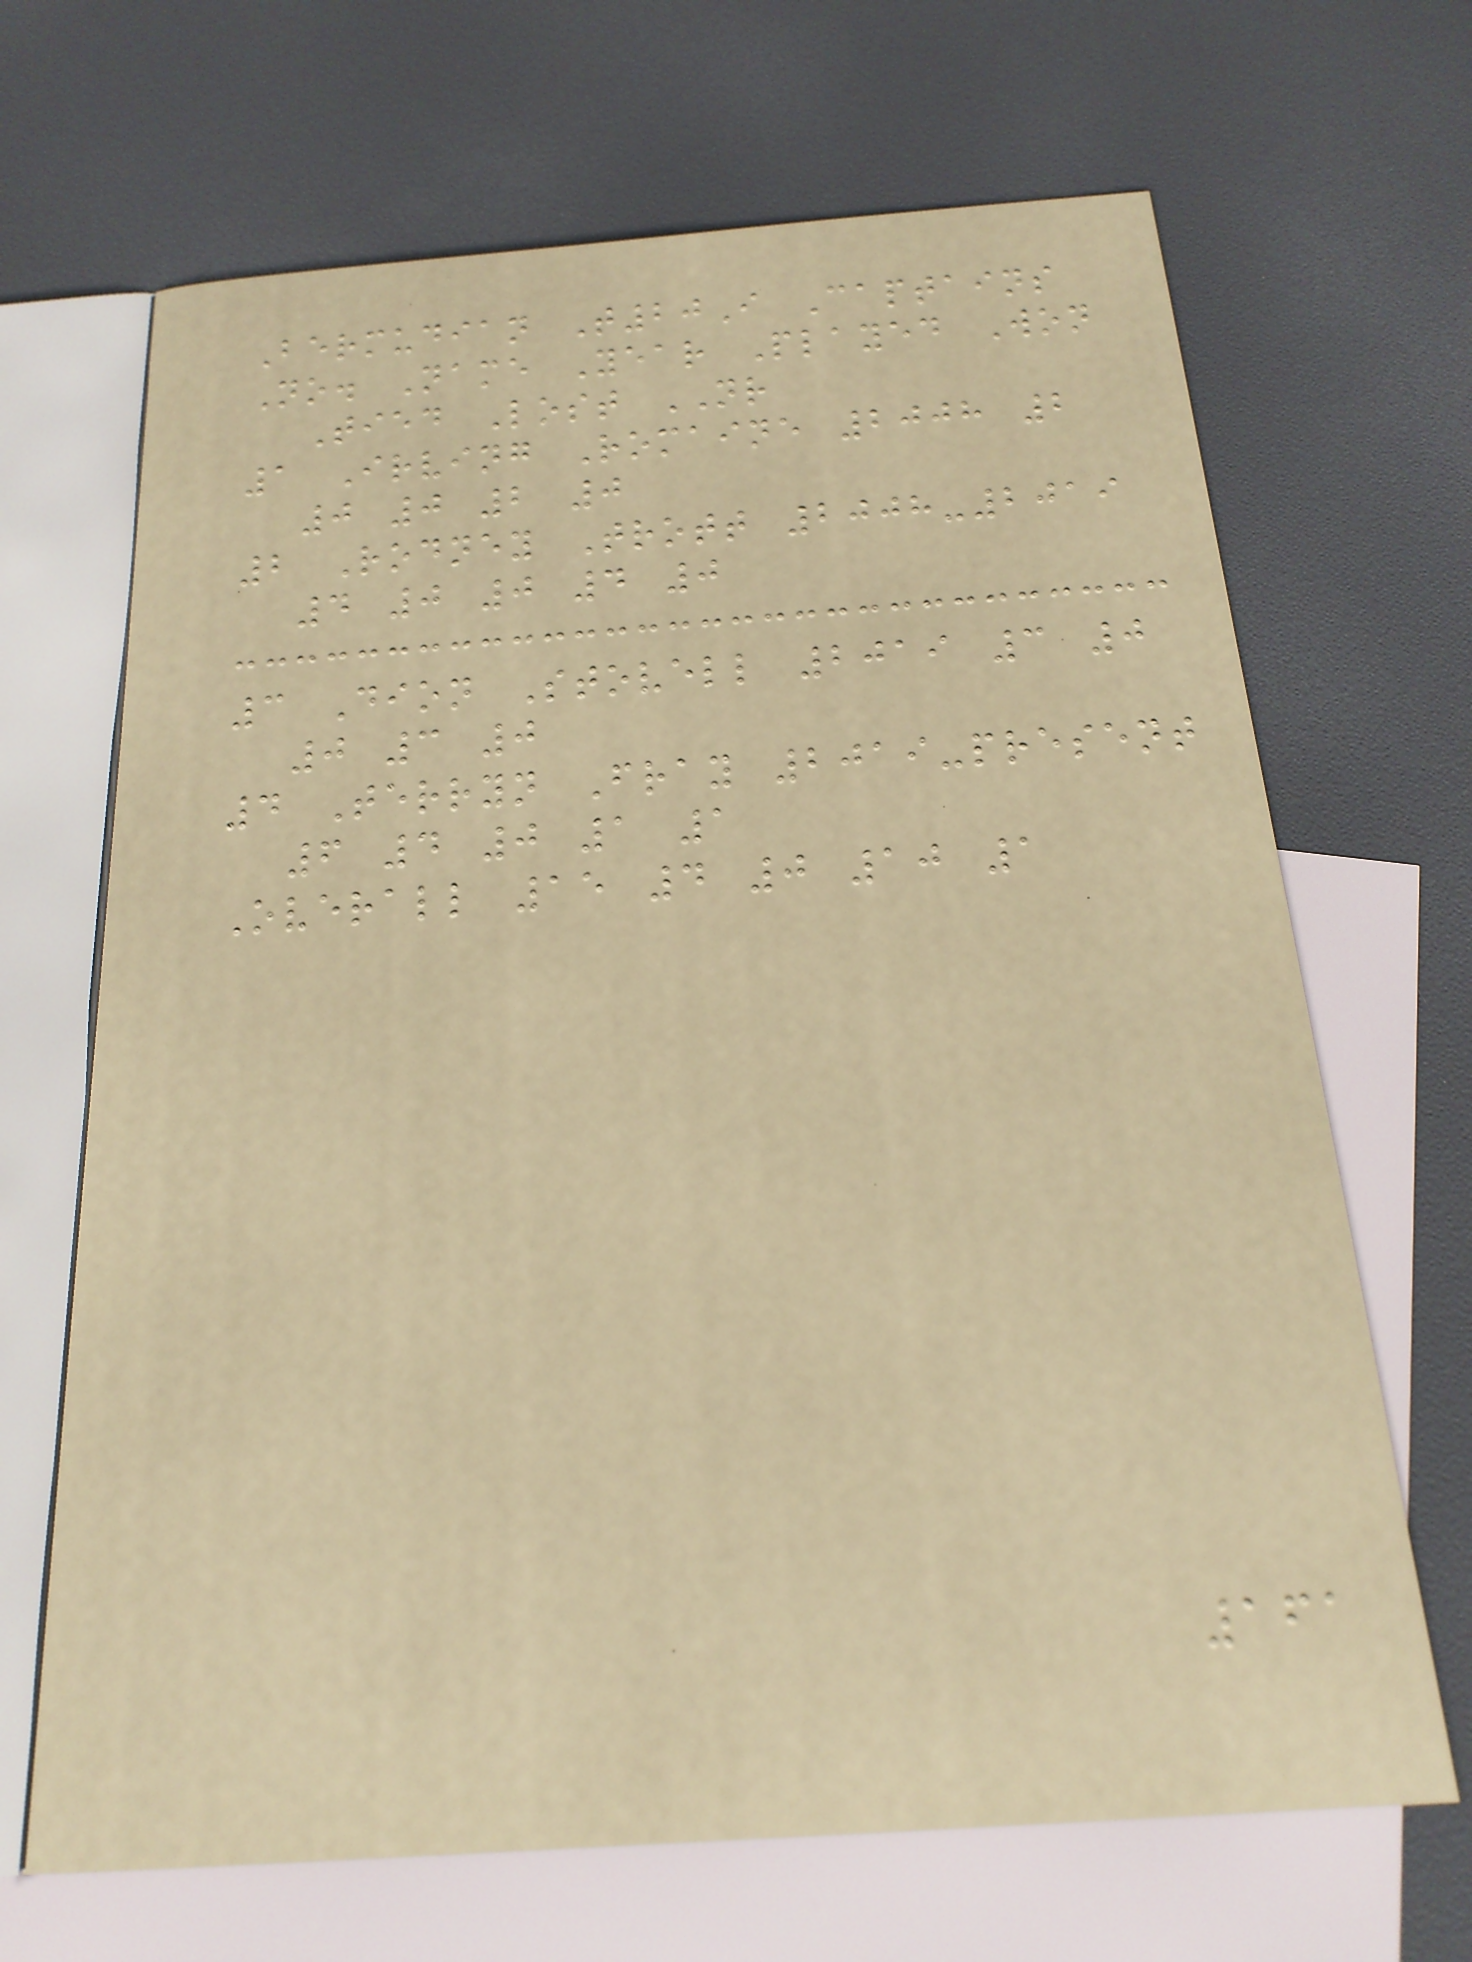Bermudian T20I Captains
No. Name Year Played Won
Tied Lost NR
1 Irving Romaine 2008 2
0 0 2 0
2 Rodney Trott 2008-2019
4 0 0 4 0
3 Dion Stovell 2019 3 0
0 3 0
4 Terryn Fray 2019-present
6 4 0 1 1
Overall 15 4 0 10 1
161
